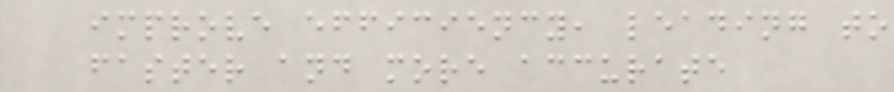improve efficiency, leading to
faster and more accurate
